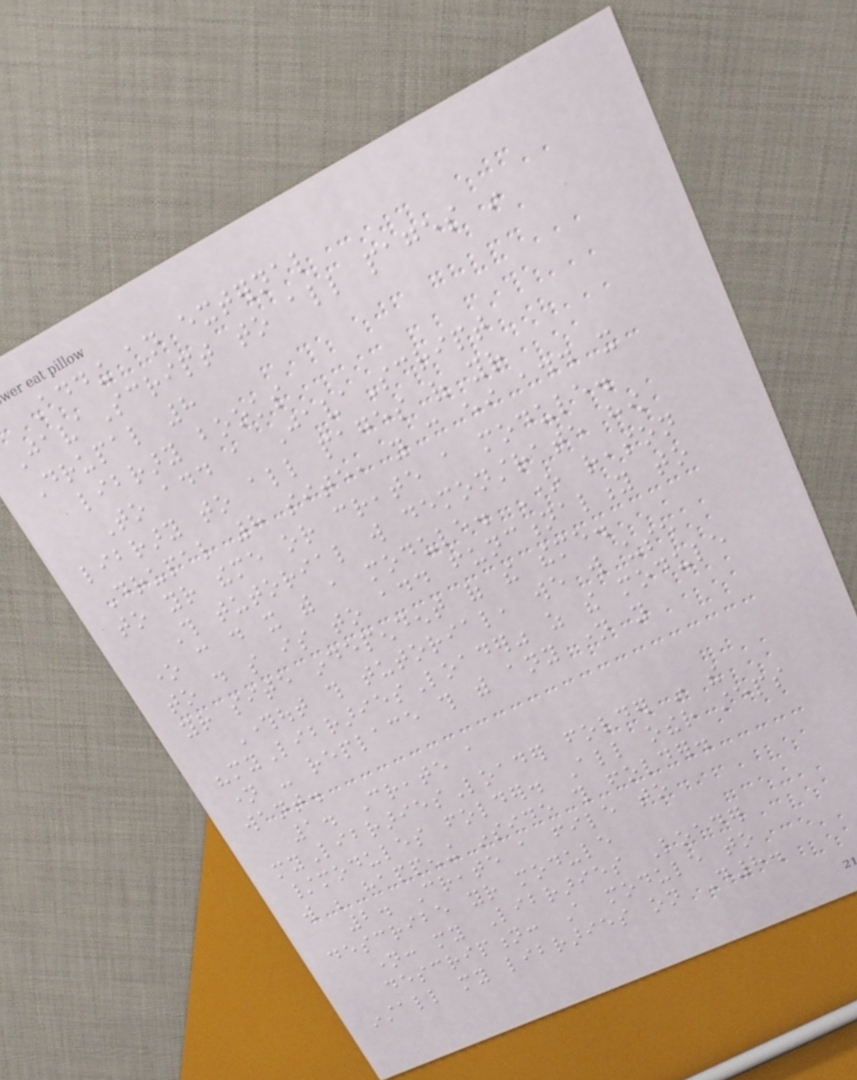Adding an external
JavaScript to all pages in
Drupal 8
library books
To add a JavaScript
library to all pages of your
Drupal 8 site, you can either add it
to your theme or create a module.
This tutorial will demonstrate how
one can do it with a module. One reason
to do so is to add functionality to
your site independent of the theme.
Throughout this tutorial, we will use
"myLibrariesLoader" as the module
name - replace this with any name you
want.
1. Create a
myLibrariesLoader folder in the
/modules folder. All other steps
will be happening inside this folder.
2. Create a file to
describe your module
name: my Libraries Loader
description: A module to
install my libraries on D8.
